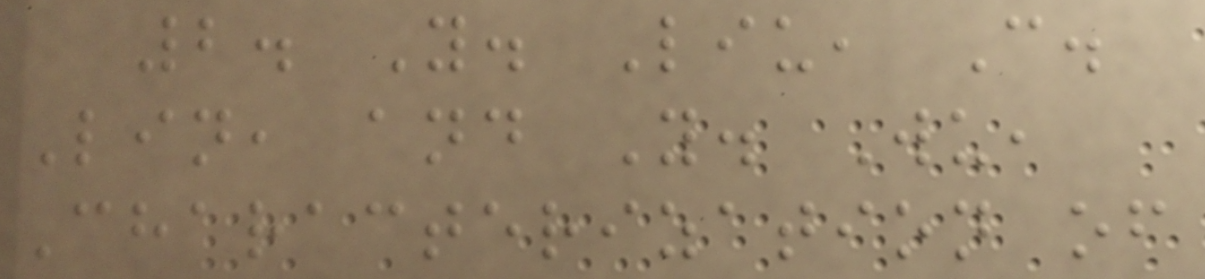2. Y. Liu, C.
Lin, and Y. Wu,
Characterization of
